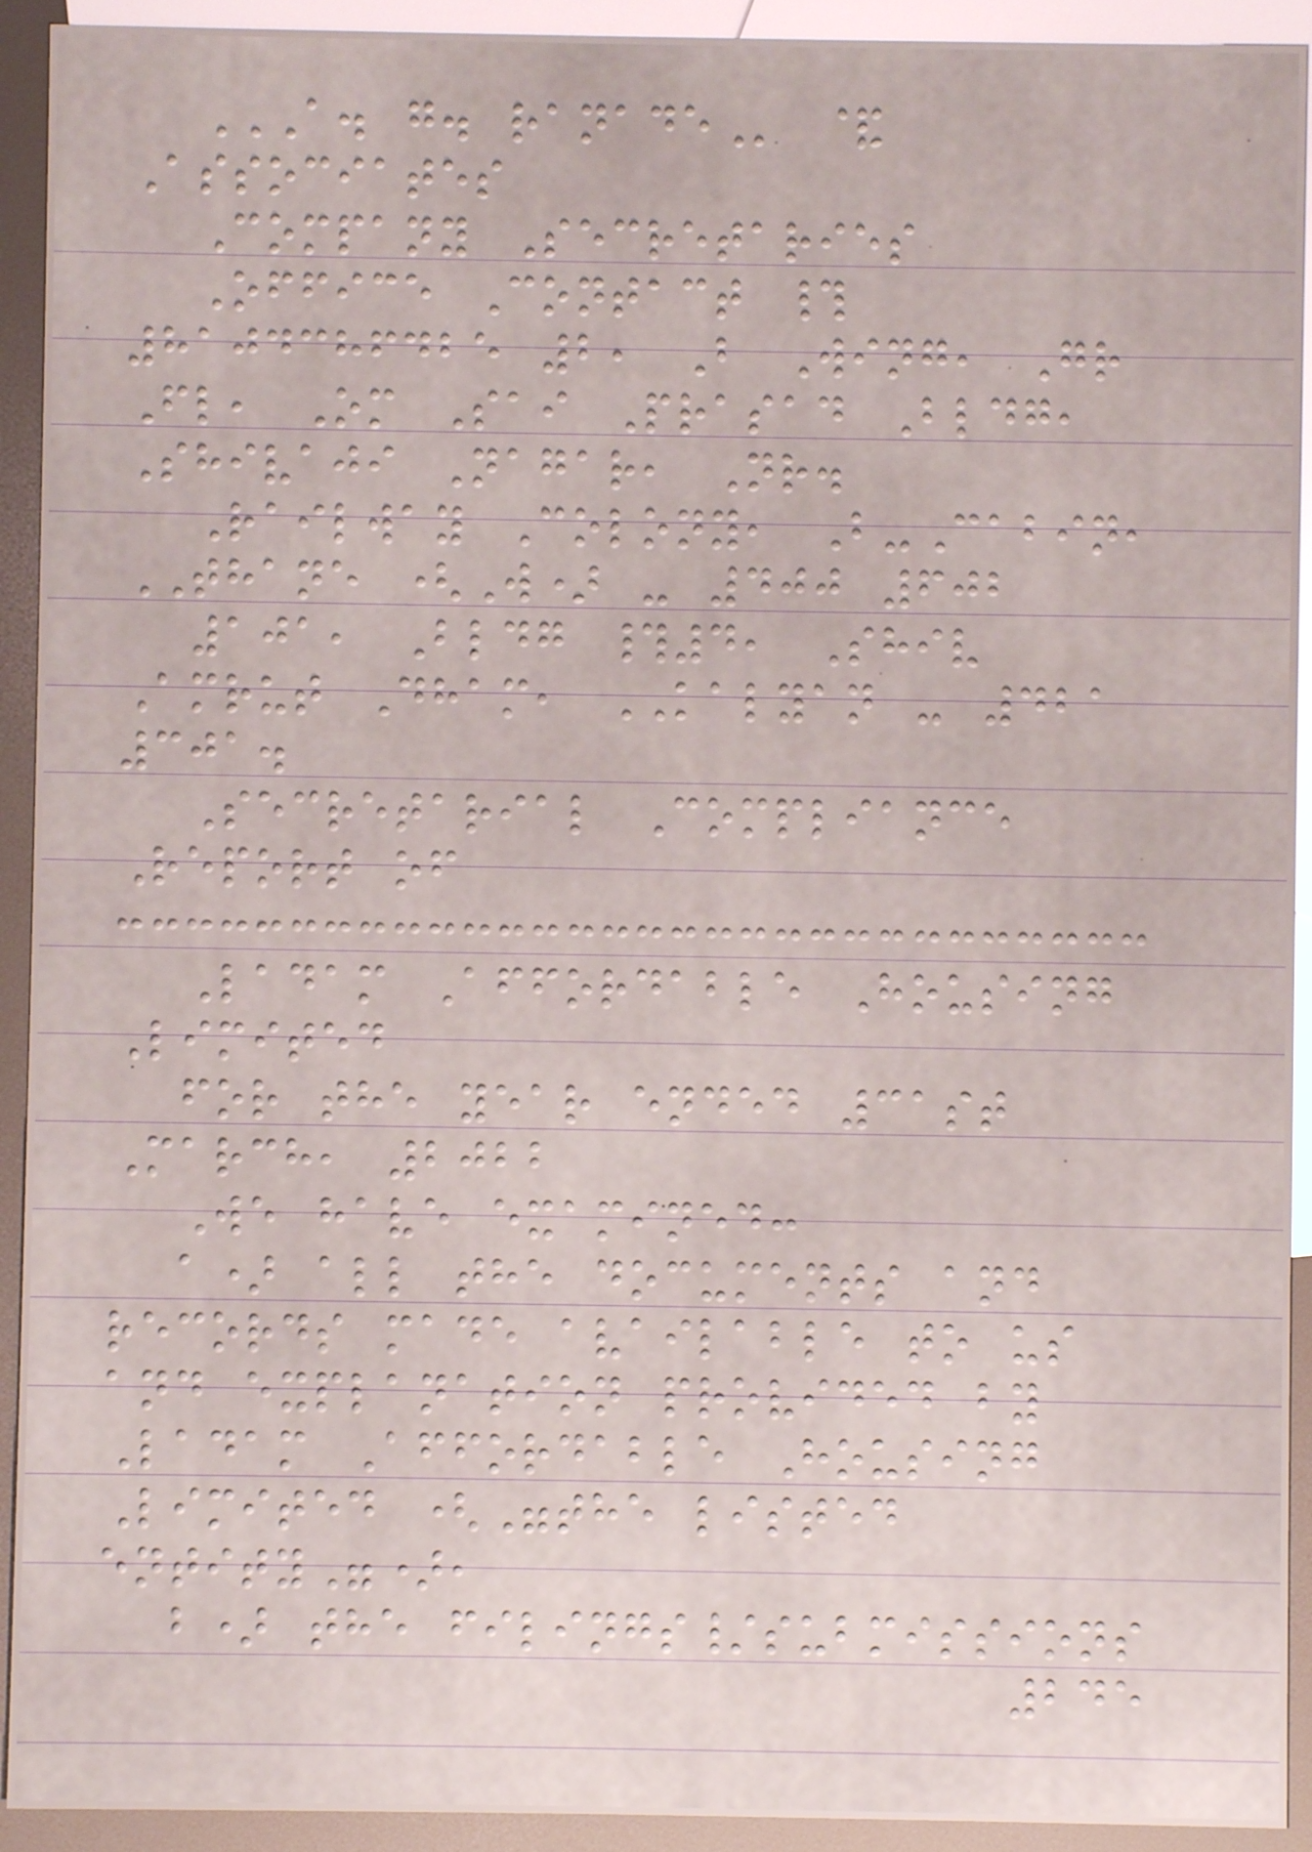A. G. RANADE &
Associates
Company Secretaries
Office Contact #
8104386425 2, B Wing, Gr
Fl, Om Sai Prasad Bldg,
Shivaji Nagar, Nr.
Railway Colony, B-Cabin,
THANE (W) - 400 602
101, Bldg #4, Shiv
Amrut Dham, KALYAN - 421
301.
Secretarial Compliance
Report of
Ladam Affordable Housing
Limited
for the year ended 31st
March, 2022
We have examined:
a) all the documents and
records made available to us
and explanation provided by
Ladam Affordable Housing
Limited ("the listed
entity"),
b) the filings/submissions
245
